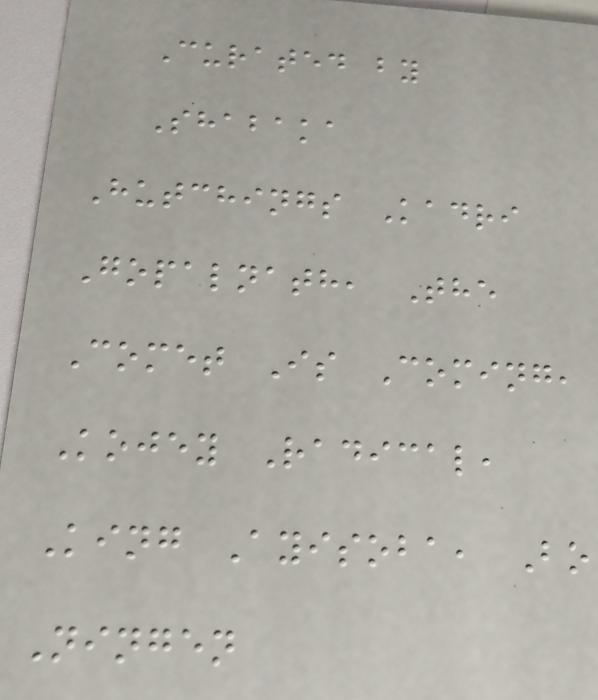Curated by
Shabaka
Hutchings Kadri
Gopalnath, The
Comet Is Coming,
Kojey Radical,
King Ayisoba, Bo
Ningen
